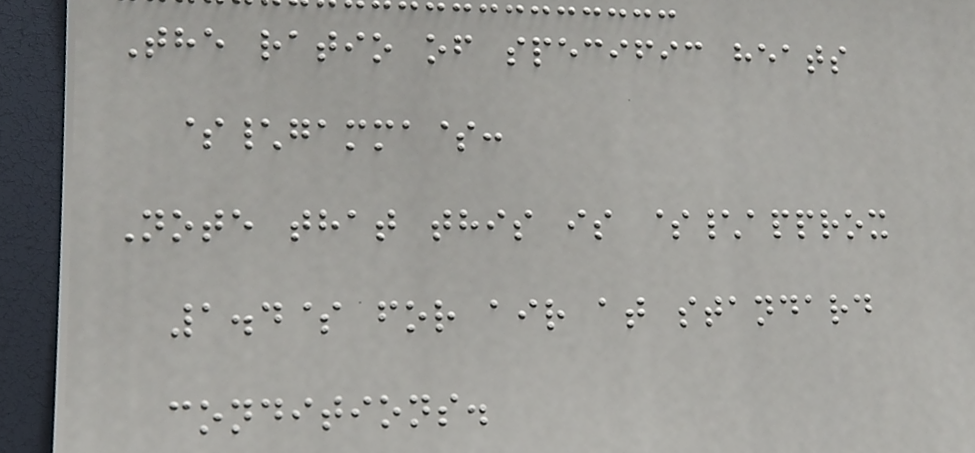The ratio of specific heats
$\gamma$:
Note that this is $\approx
1.4$ for air at standard
conditions.
